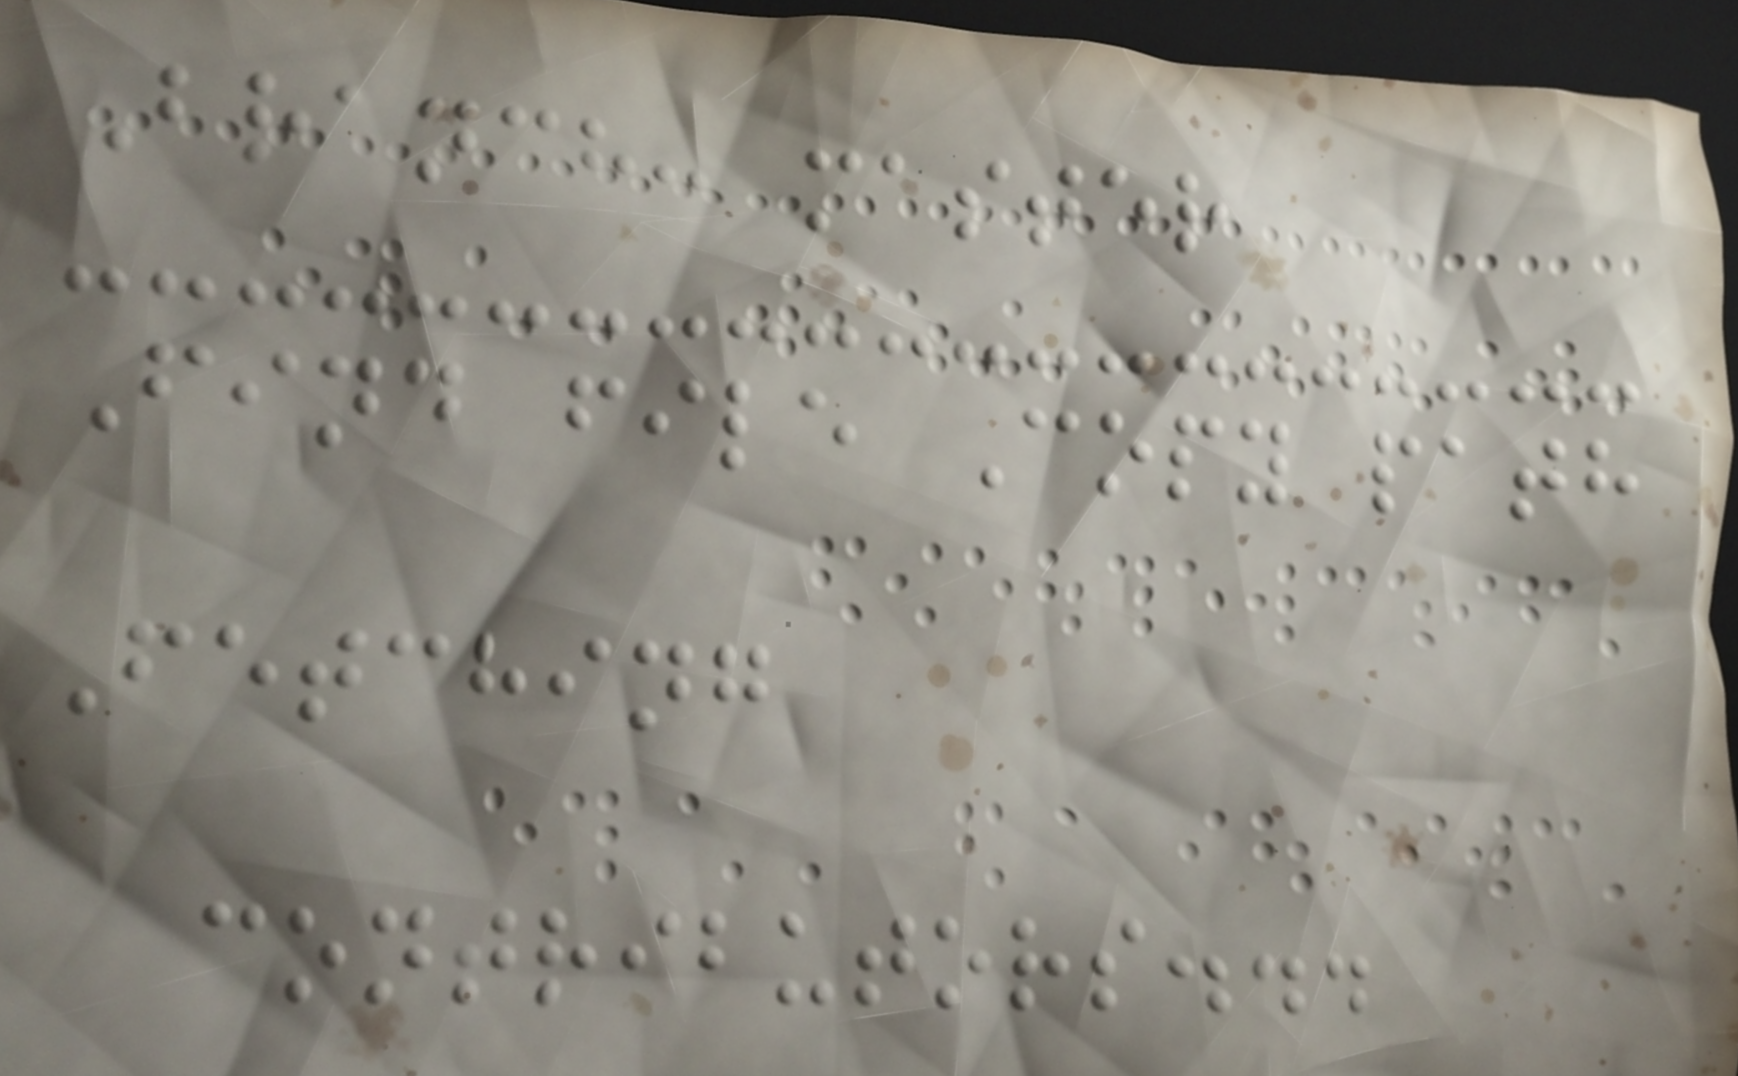Branch: master
Find file Copy path
Fetching
contributors...
